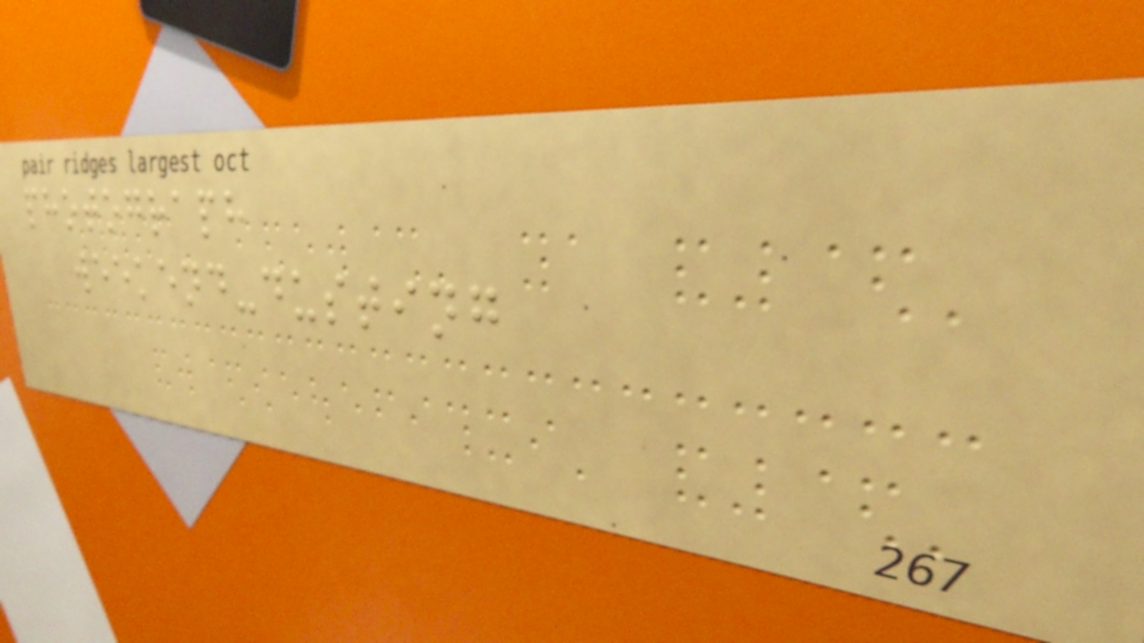photograph
weekend-dusting
